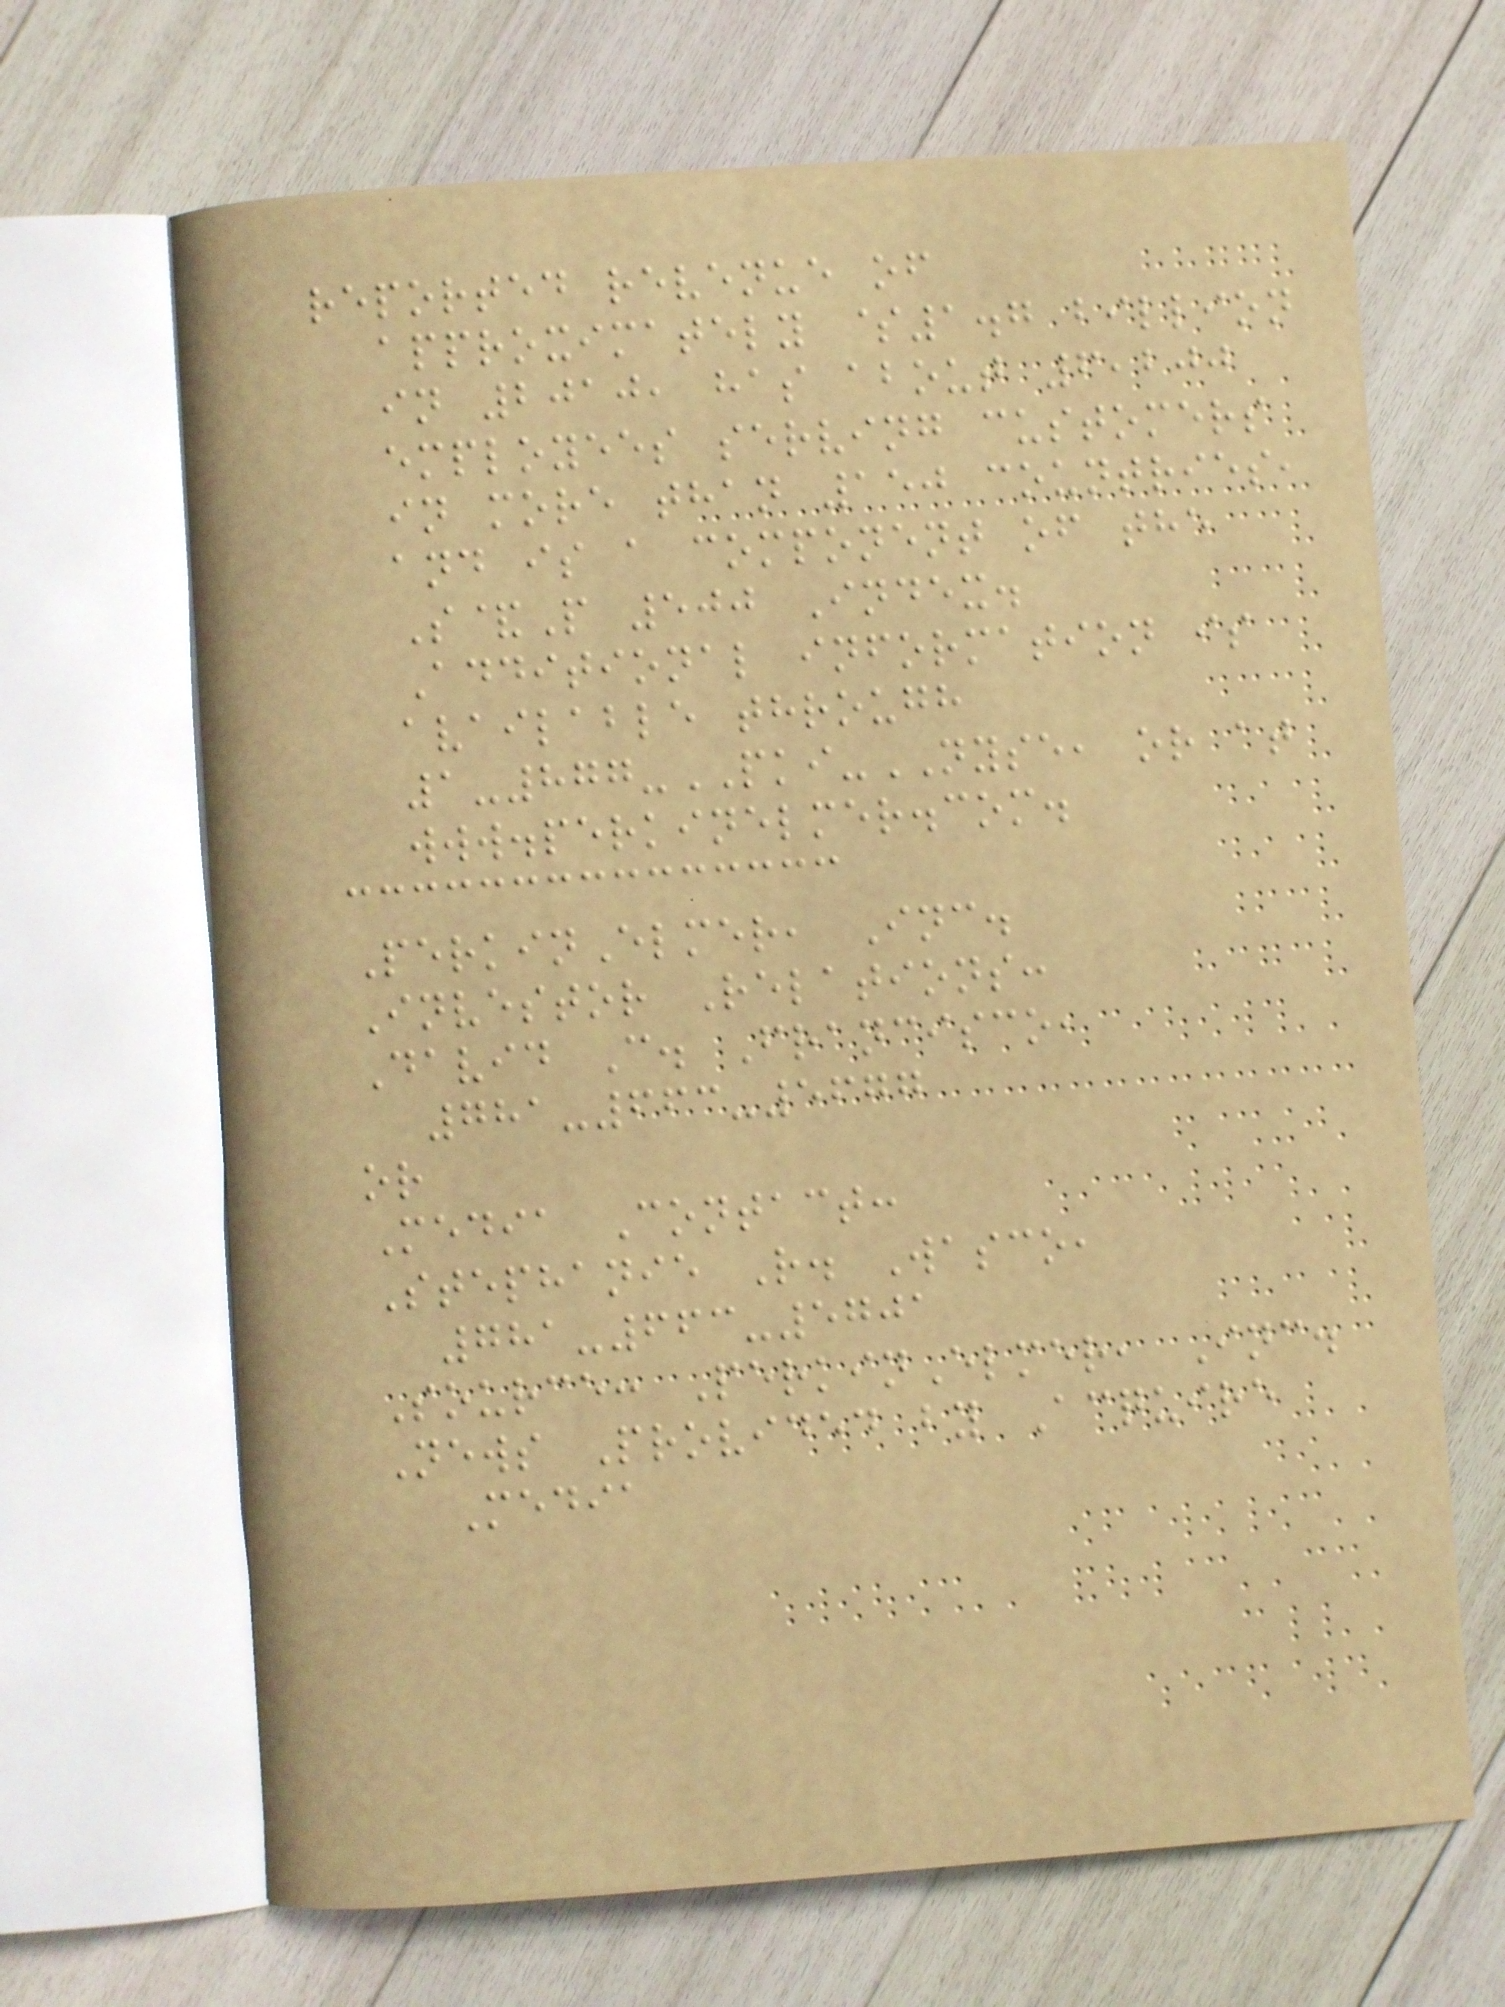reported revenue of
approximately $1.7 billion
in 2010, has about 6,200
employees serving customers
in more than 150 countries,
and is a component of the
S&P 500 Index.
Additional information is
available through
1-877-PKI-NYSE, or at
www.perkinelmer.com.
PerkinElmer, Inc.
Investor Relations:
David C. Francisco,
781-663-5677
or
Media Contact:
Stephanie R. Wasco,
781-663-5701
Source: PerkinElmer, Inc.
News Provided by Acquire
Media
